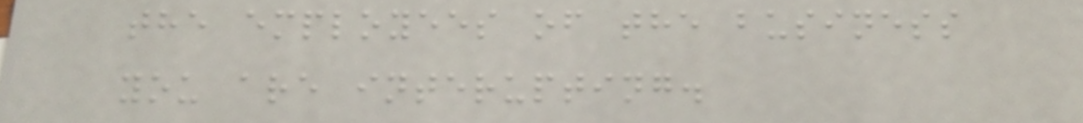the employees of the business
you are interupting.
